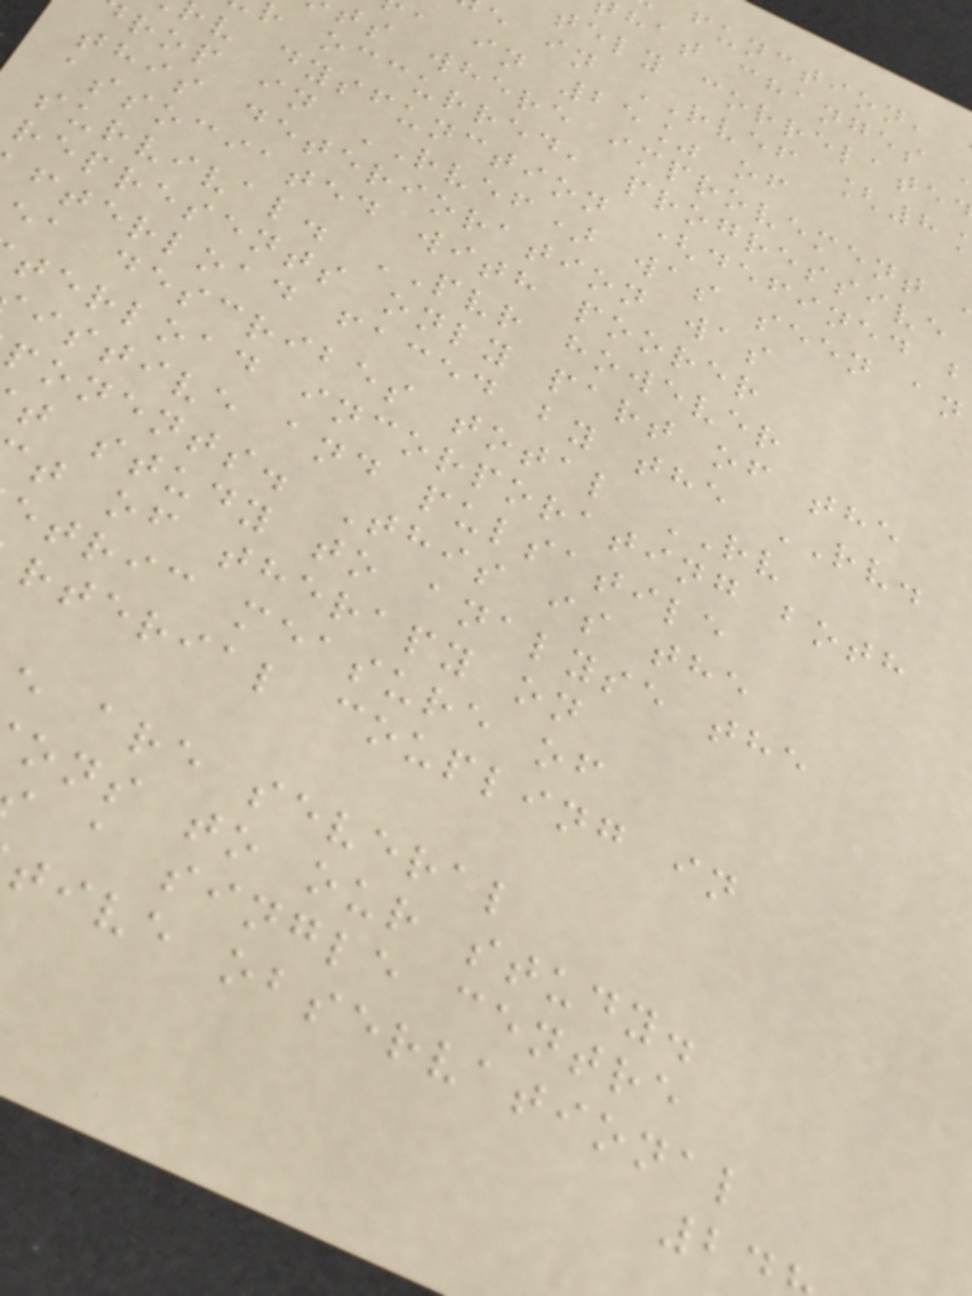function,
hat changes
tely correlate
e in RVEF [8
, in 25% of
ts where improvement
occurred, progressive
v dysfunction (defined b
rop in RVEF) was seen an
this deterioration was
associated with poorer
survival. PVR however
represents only part of the
fterload faced by the RV.
ea describes total RV
terload incorporating both
istive and pulsatile
ponents. This is the
t study to analyse the
t of therapy on
etric measure of
rterial coupling in
e are several
ons to our study.
a single centre
tive observational
